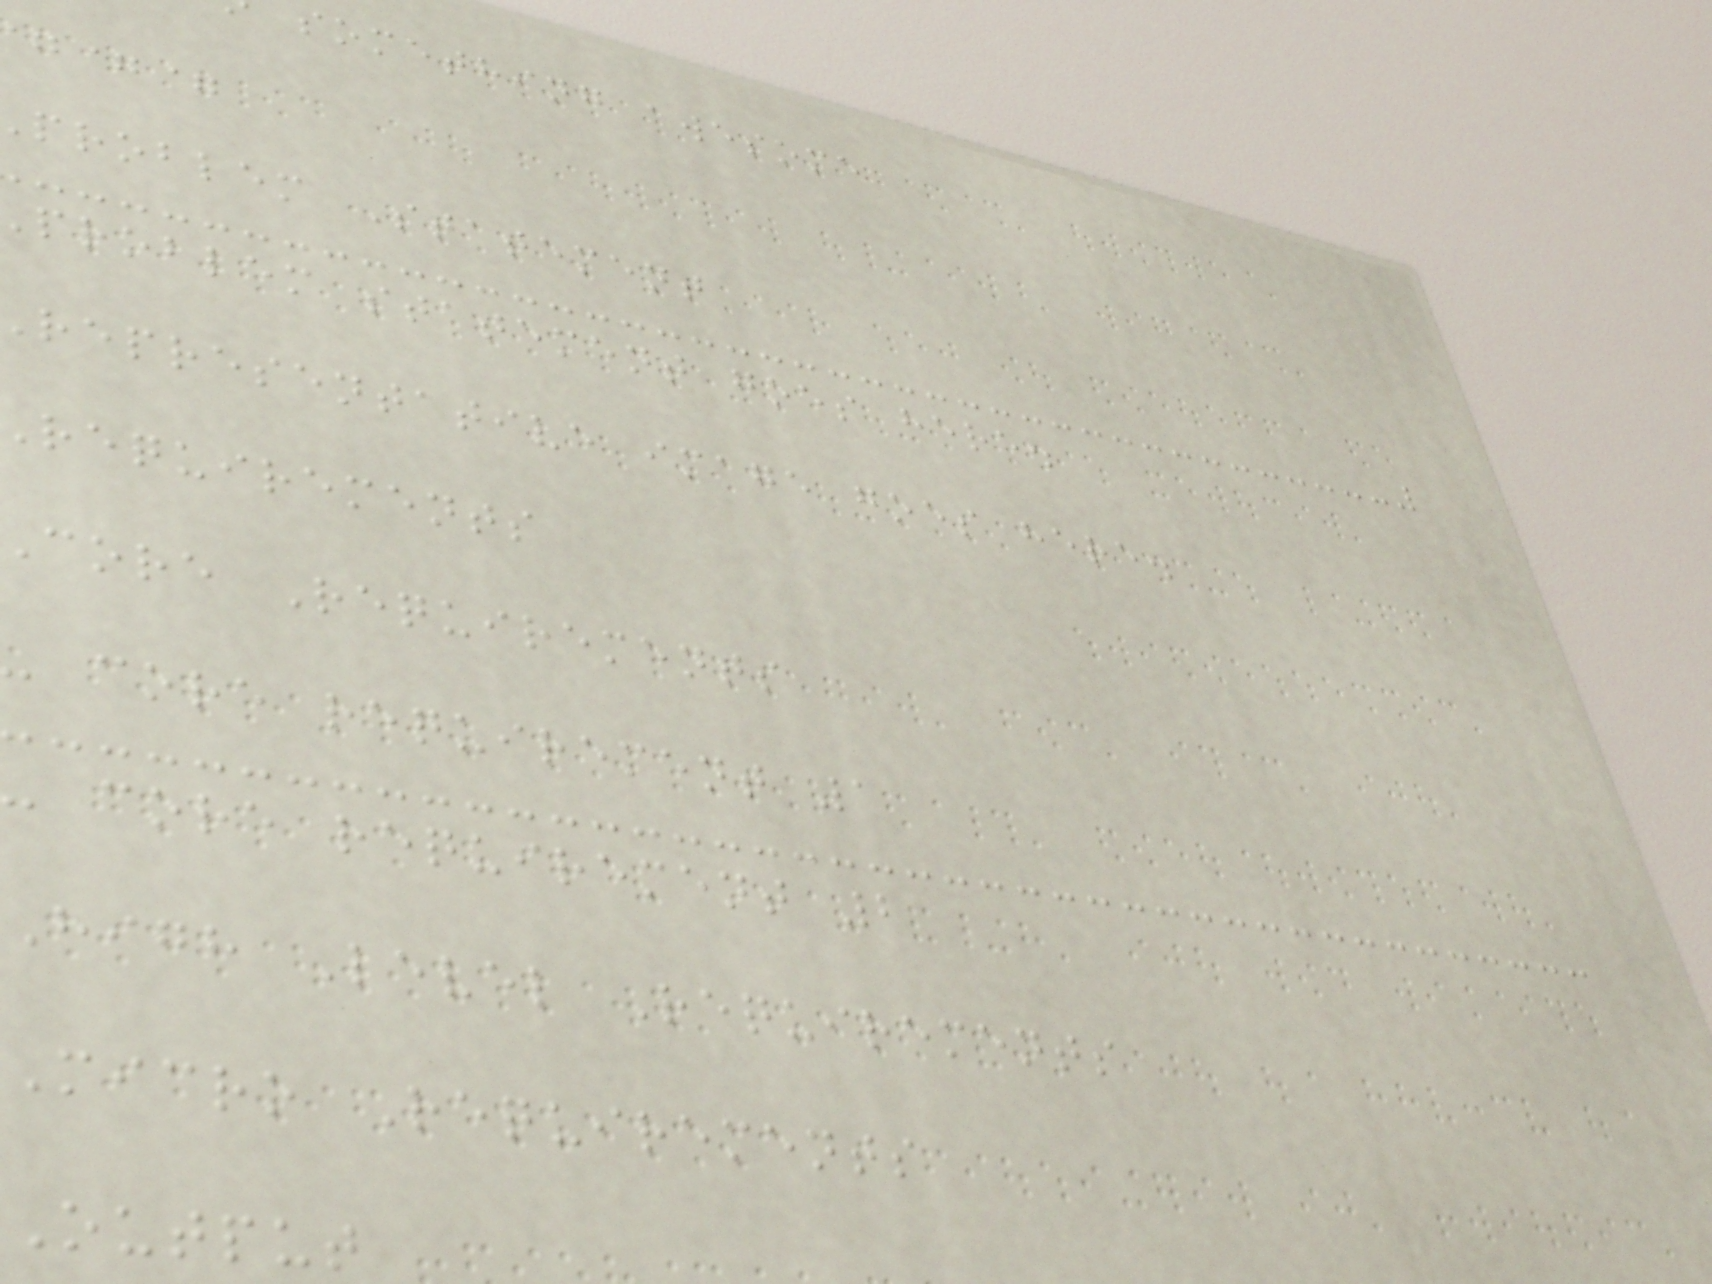something awesome
==
problem Statement
problem statement goes here.
representative image goes here.
requirements
core Requirements
core requirement 1
core requirement 2
High Level Requirements
Micro Requirements
Output
